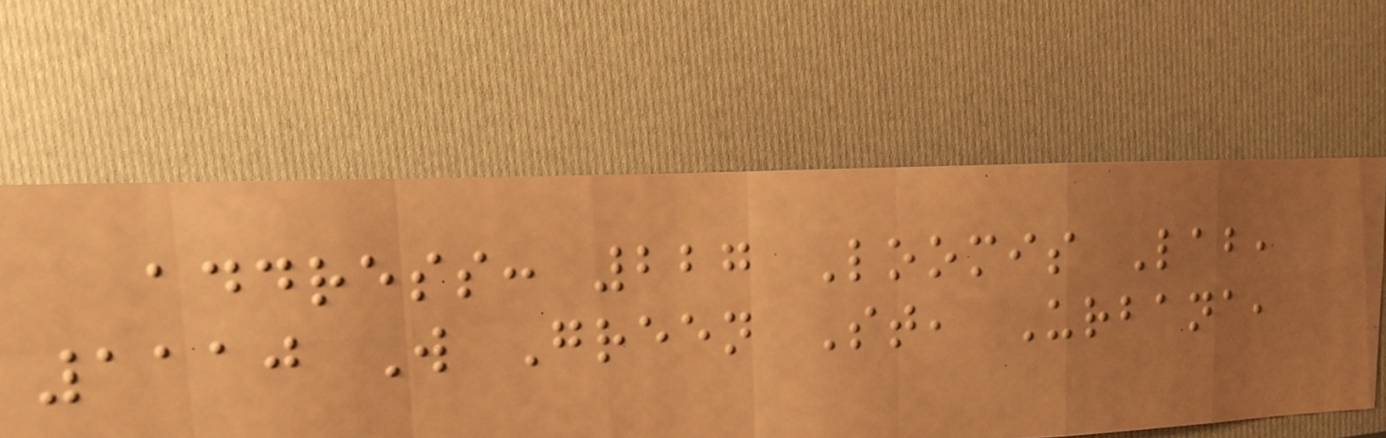address: 227 Loomis Lab,
1110 W Green St, Urbana,
